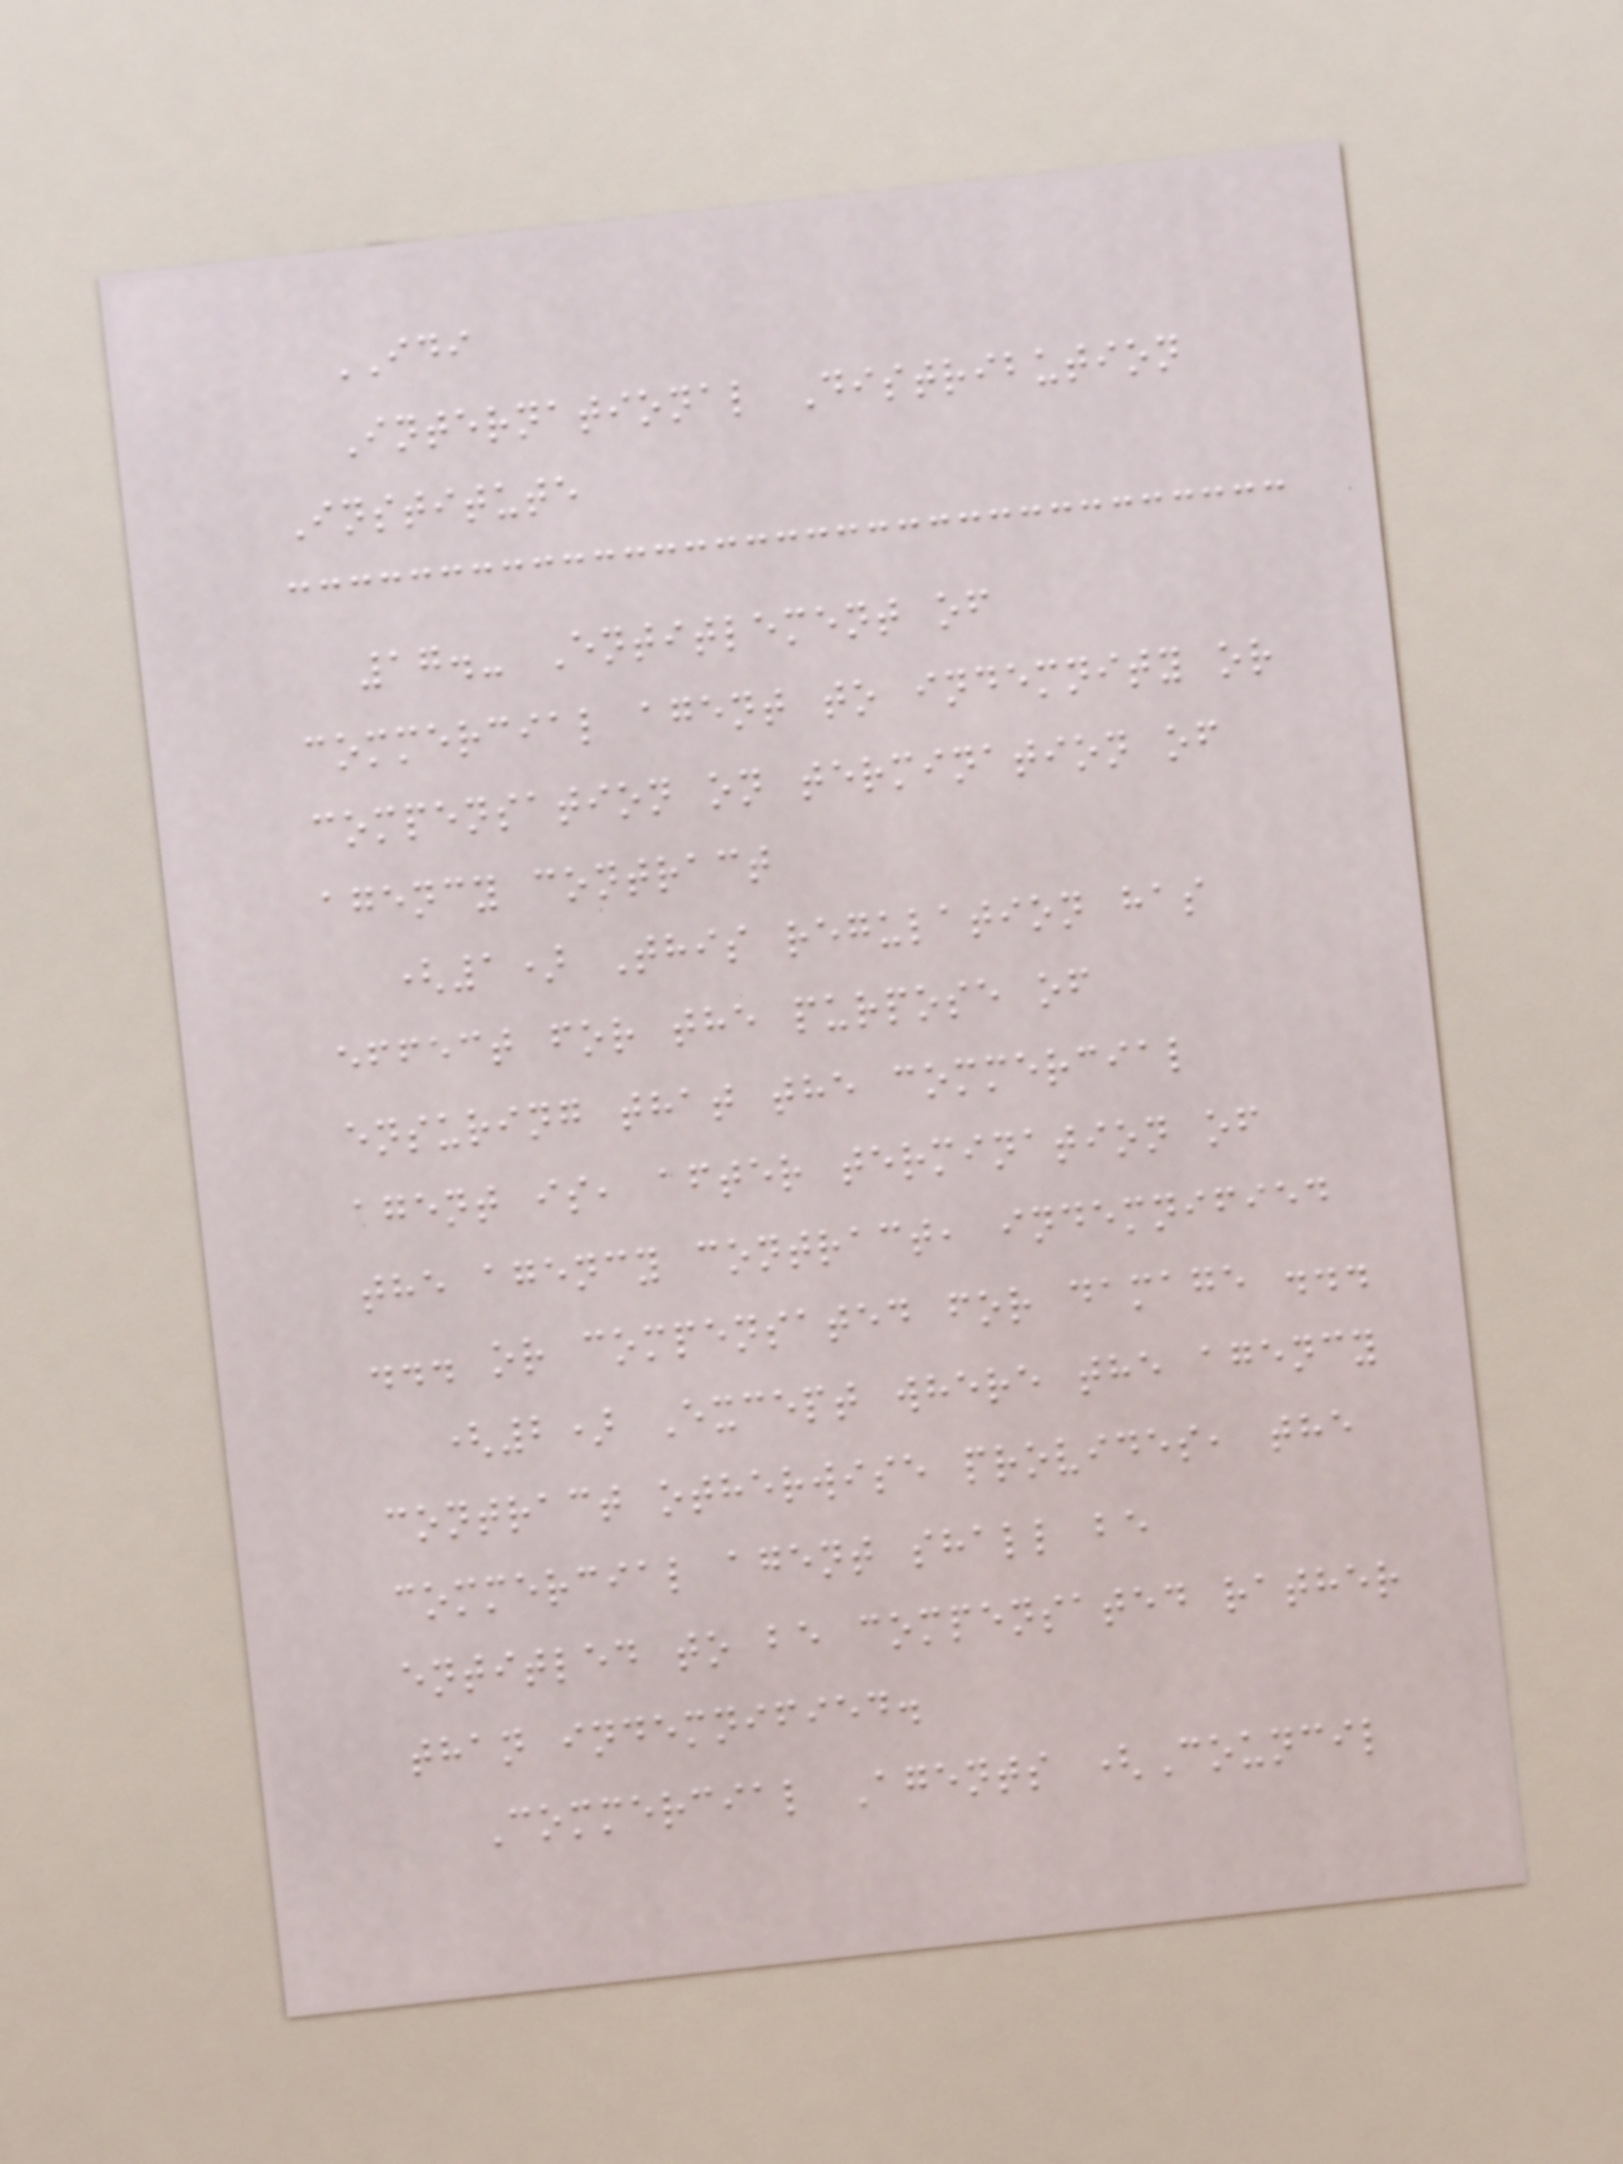IDI
International Distribution
Institute
17.- Entitlement of
commercial agent to indemnity or
compensation on termination of
agency contract
(1) This regulation has
effect for the purpose of
ensuring that the commercial
agent is, after termination of
the agency contract, indemnified
... or compensated for damage ...
(2) Except where the agency
contract otherwise provides, the
commercial agent shall be
entitled to be compensated rather
than indemnified.
Commercial Agents (Council
